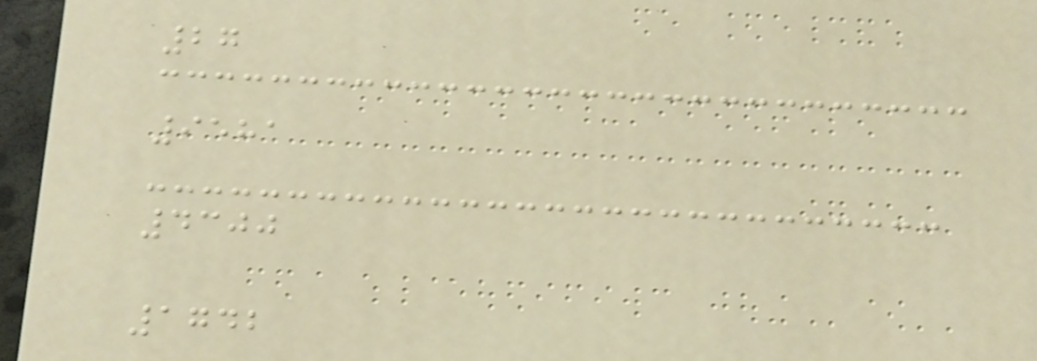27
9581
4300
1742
